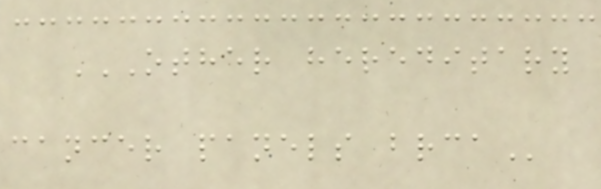OTHER HEREDITARY
CANCER PANELS BRCA
